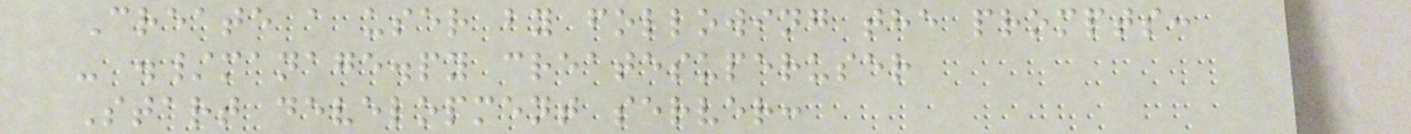Create a user by following the prompts:
- ./manage.py createsuperuser
Start development server:
